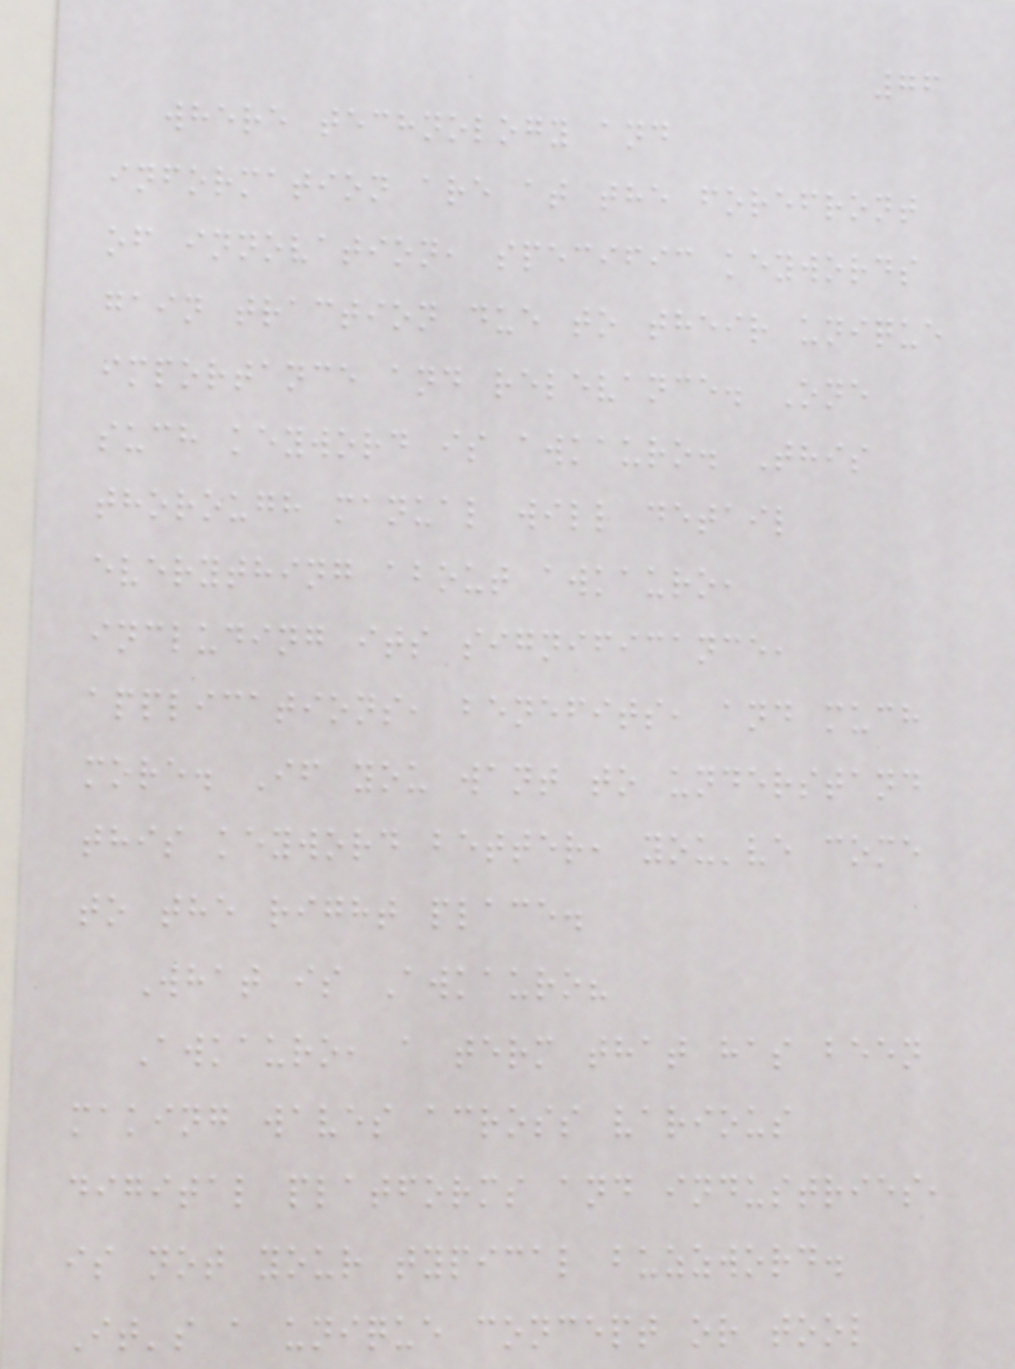76
where technology and
information are at the forefront
of innovation, specific keywords
gain traction due to their unique
importance and relevance. One
such keyword is awkauro. This
thorough manual will detail
everything about awkauro,
including its significance,
applications, benefits, and much
more. If you want to understand
this keyword better, you've come
to the right place.
What is Awkauro?
Awkauro, a term that has been
making waves across various
digital platforms and industries,
is not your typical buzzword.
It's a unique concept or tool
